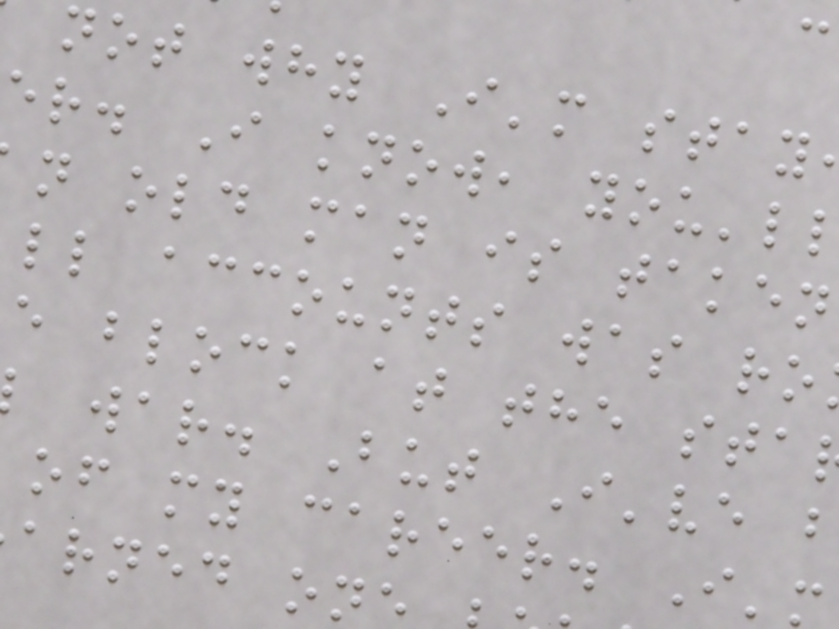not why I'm stay
er. I know, you'l
n old man is taken
ll accounts was ro
e block at the sta
war. But I've b
of my career. I'
arned on
